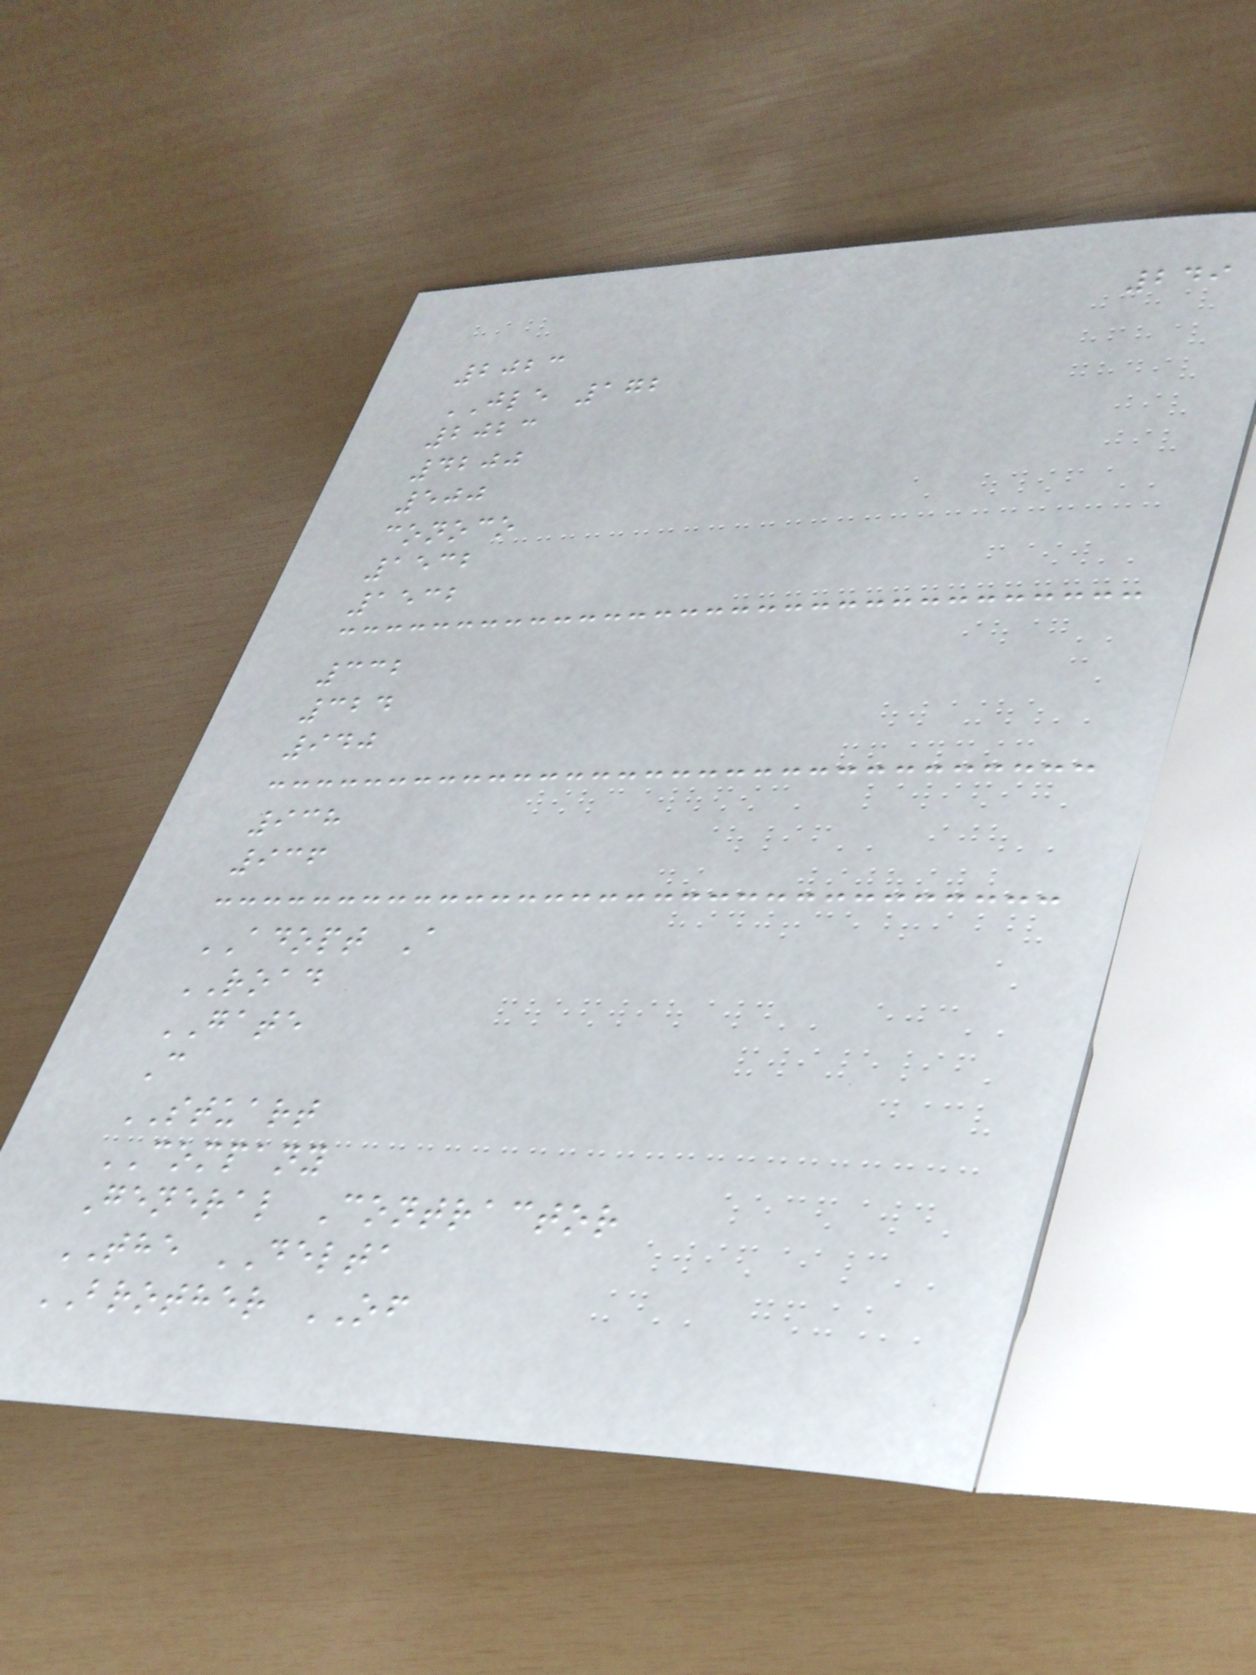249
2023
JLE 172
2023
4200
500
conoco
1532
1532
332
324
940
938
936
ADOPT A
ROAD
GATE
C
STUART
COMPANY
General Contractor
THE DELTA
BROTHER OF
